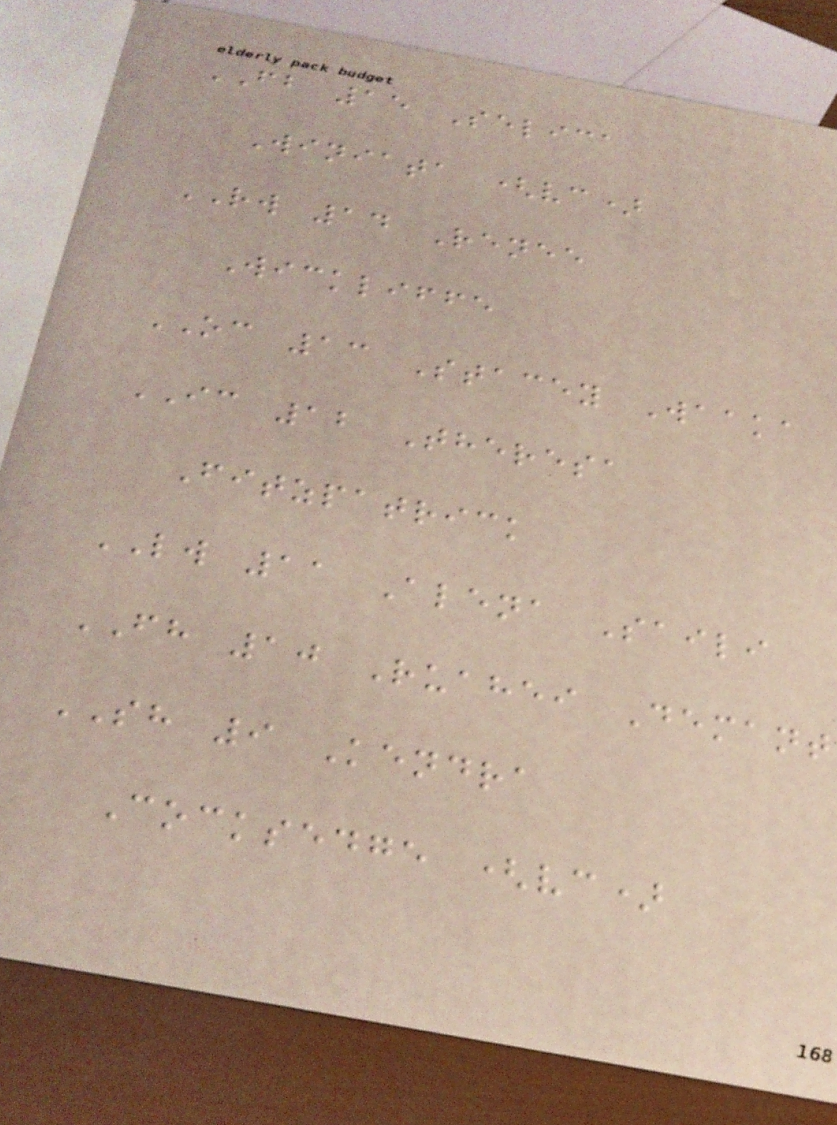FB 15 Selica
Winiata (vc)
RW 14 Renee
Wickliffe
OC 13 Stacey Waaka
IC 12 Theresa
Fitzpatrick
LW 11 Alena Saili
FH 10 Ruahei Demant
SH 9 Kendra
Cocksedge (vc)
